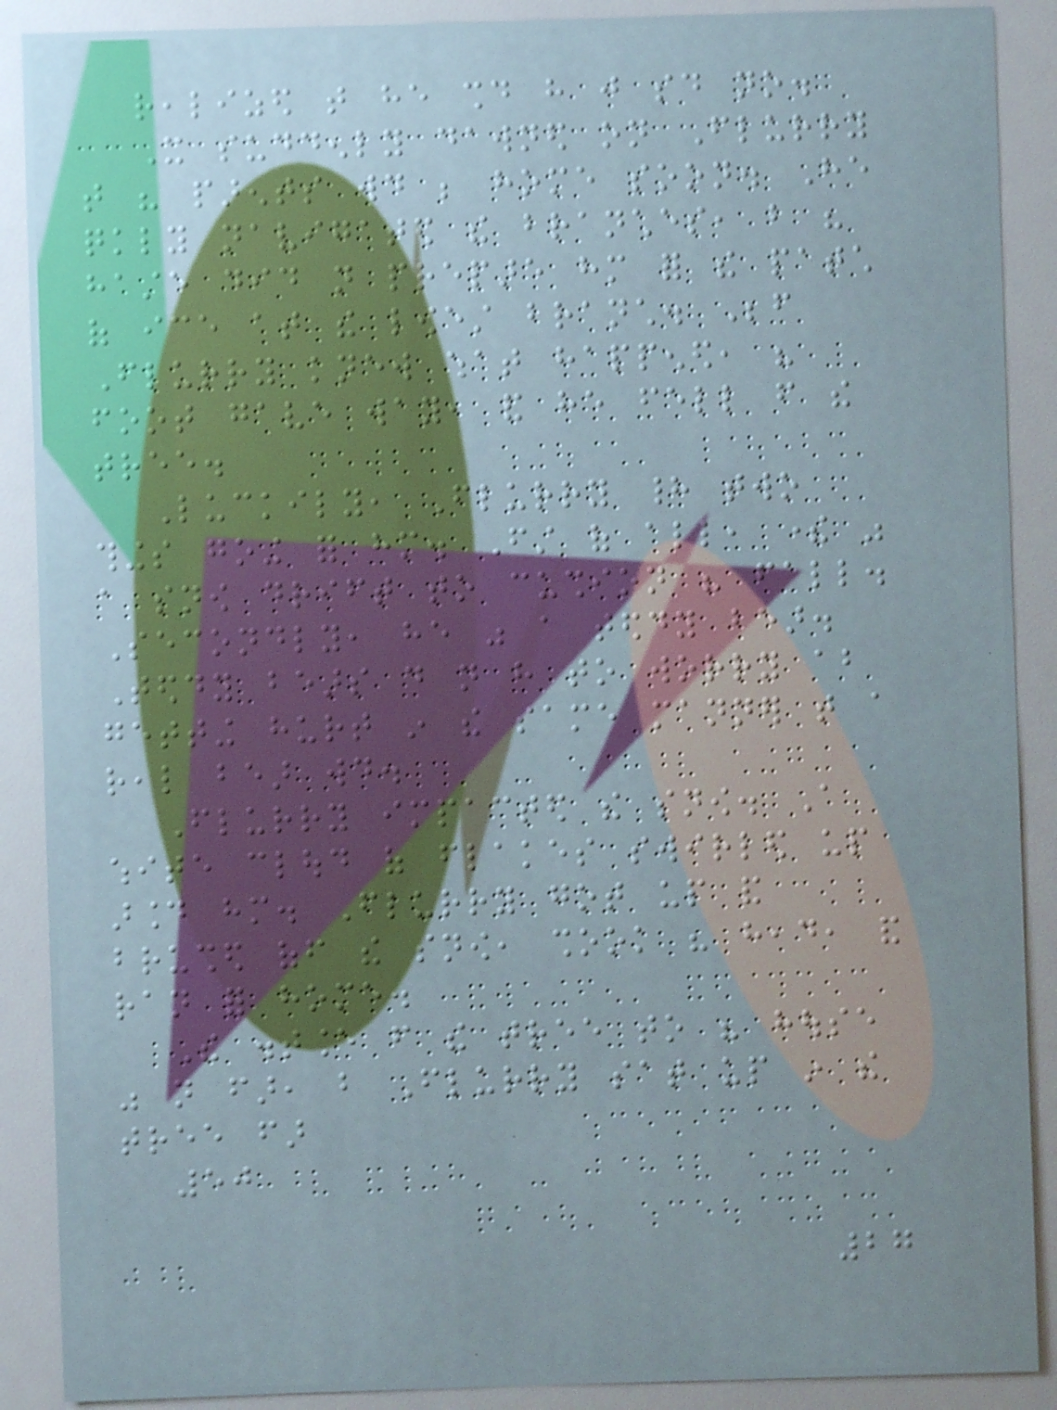realized that he should have just said no.
It suddenly dawned on Flurry
that his parents would be home soon. He
quickly navigated the branches, but his
haste did not prepare him for the patch
of ice at the lowest branch. Before
Flurry knew what happened, his
foot gave way, and he fell from the
tree.
Luckily, Flurry had two
things going for him. First of all, there was
a snow drift to cushion his fall.
Secondly, he was a teddy bear.
Teddy bears do not have to worry about
getting hurt in the same manner that a
real bear would.
Flurry impacted the snow. A
white cloud of flakes swirled up
around him. Flurry got up and
brushed off the snow, shook his head, and
ran for home.
The distance from the tree to his house
was not far, but Flurry sat up in the
tree far
50
27
